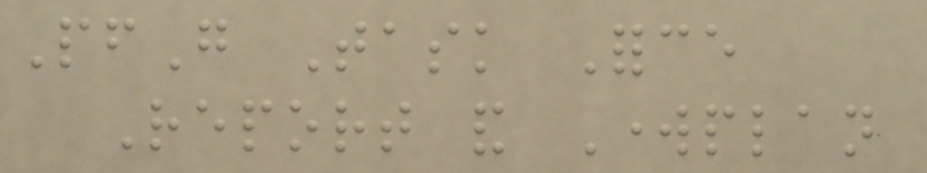PfG Task Force
Report and Workplan
